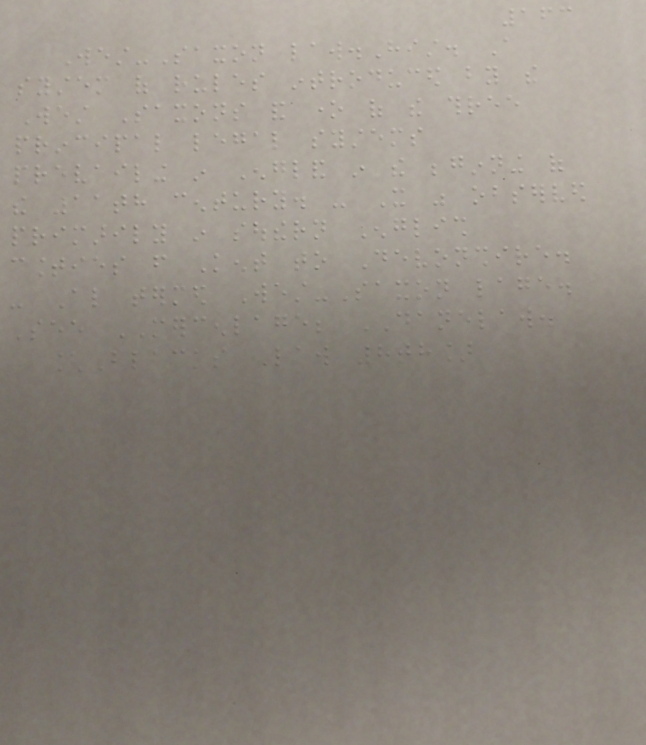163
West-Saxon law.Hist. A
system of rules introduced by the
West Saxons and one of the three
principal legal systems
prevailing in England in the beginning of
the 11th century. - It was observed
primarily in southern English
counties from Kent to Devonshire.
- Also termed West-Saxon lage.
See MERCENLAGE; DANELAW.
[Blacks Law 8th]
